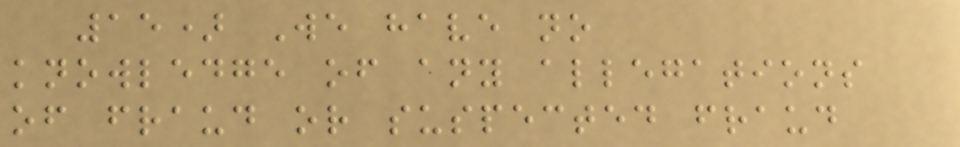15) We have no
knowledge of any allegations
of fraud or suspected fraud
